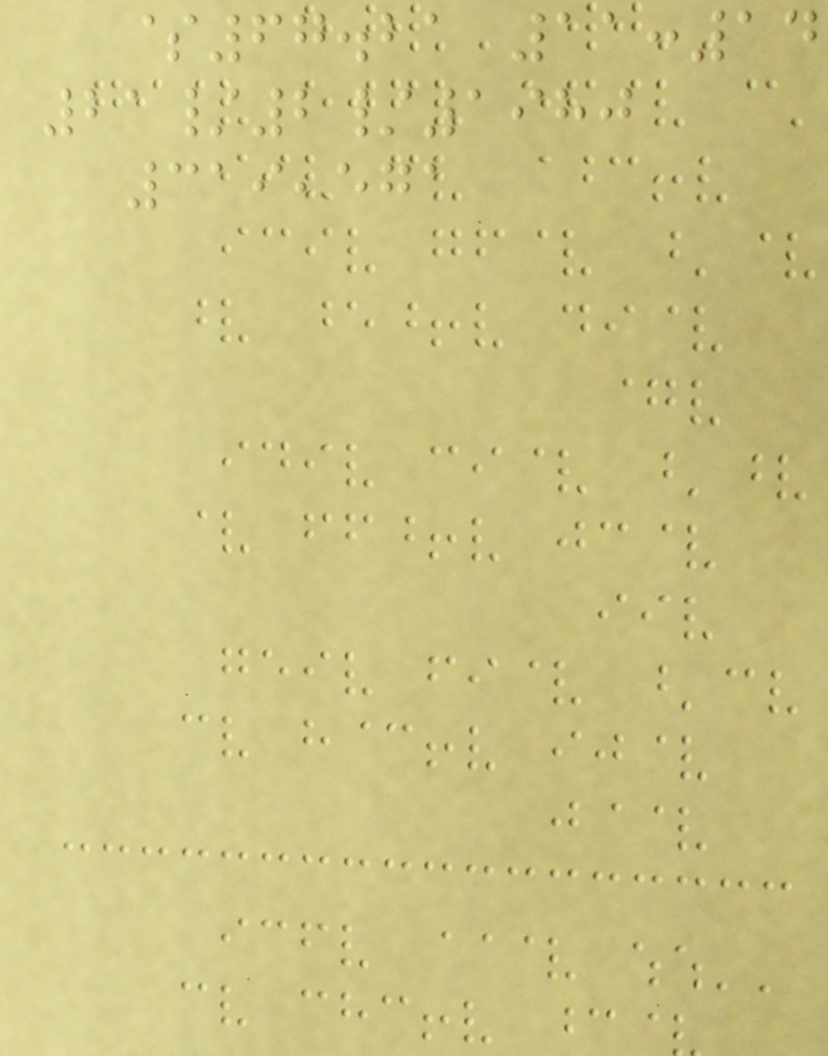$67.21 11:14
21/2/1980
319,571
